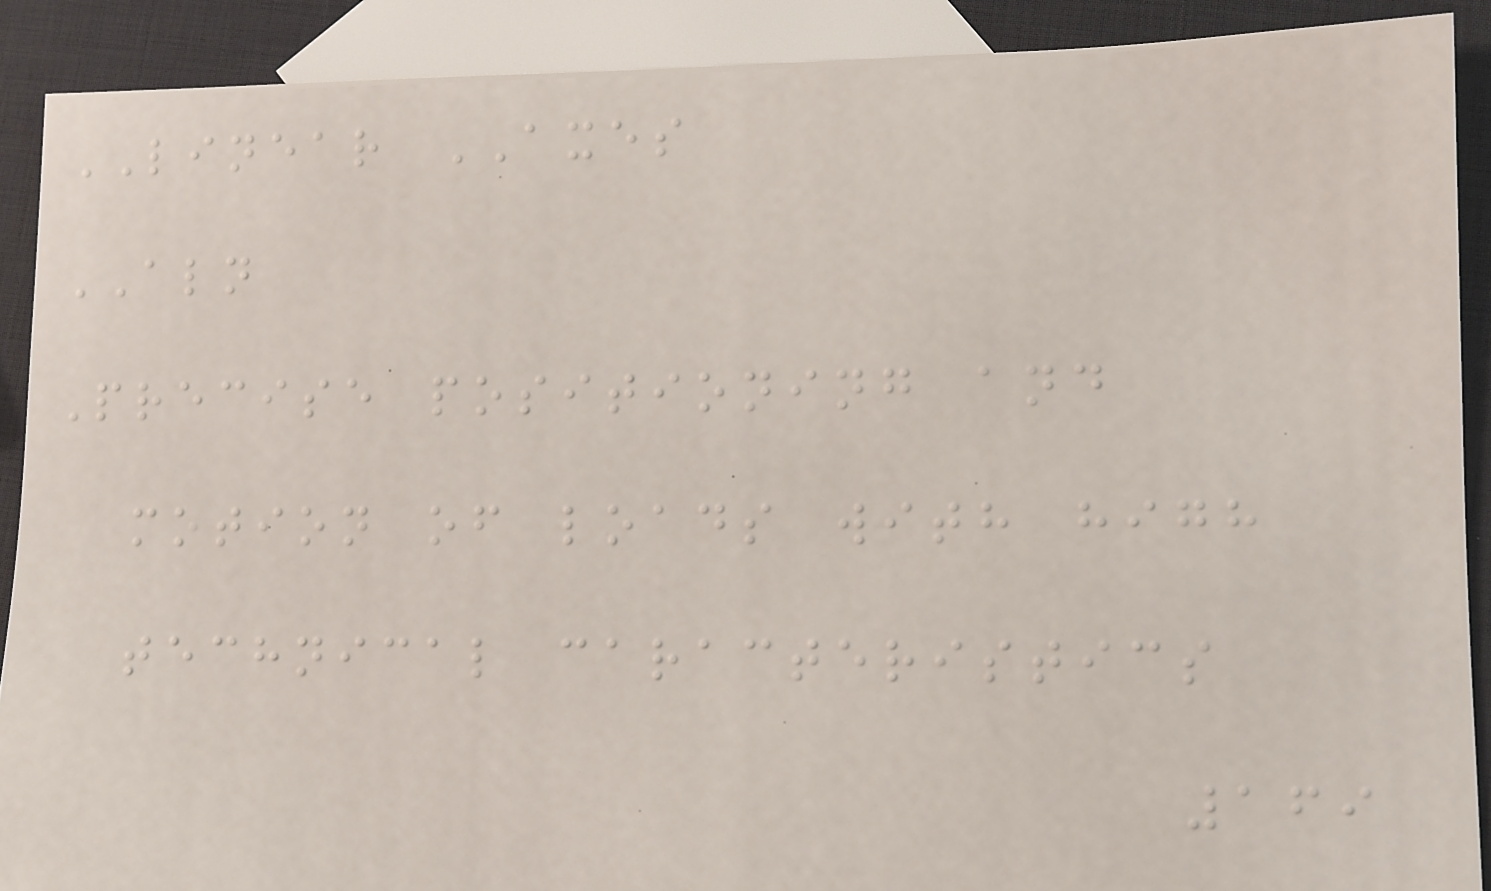LINEAR AXES
ALN
Precise positioning and
motion of loads with high
technical caracteristics
169
